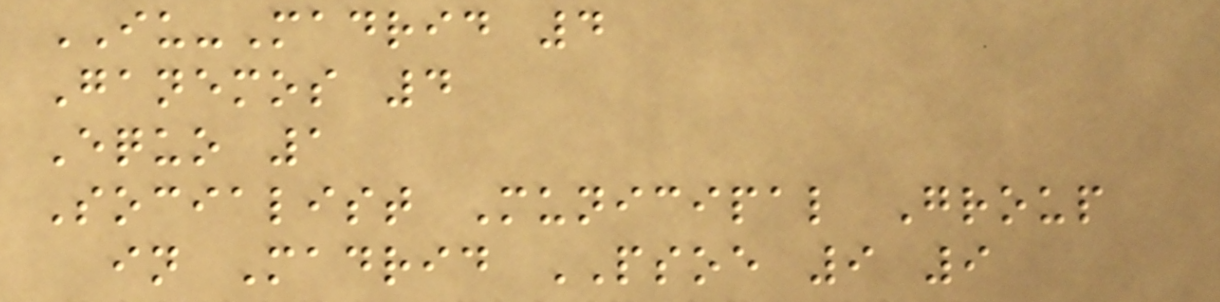IU-Madrid 4
Ganemos 4
Equo 1
Socialist Municipal Group
in Madrid PSOE 9 9
